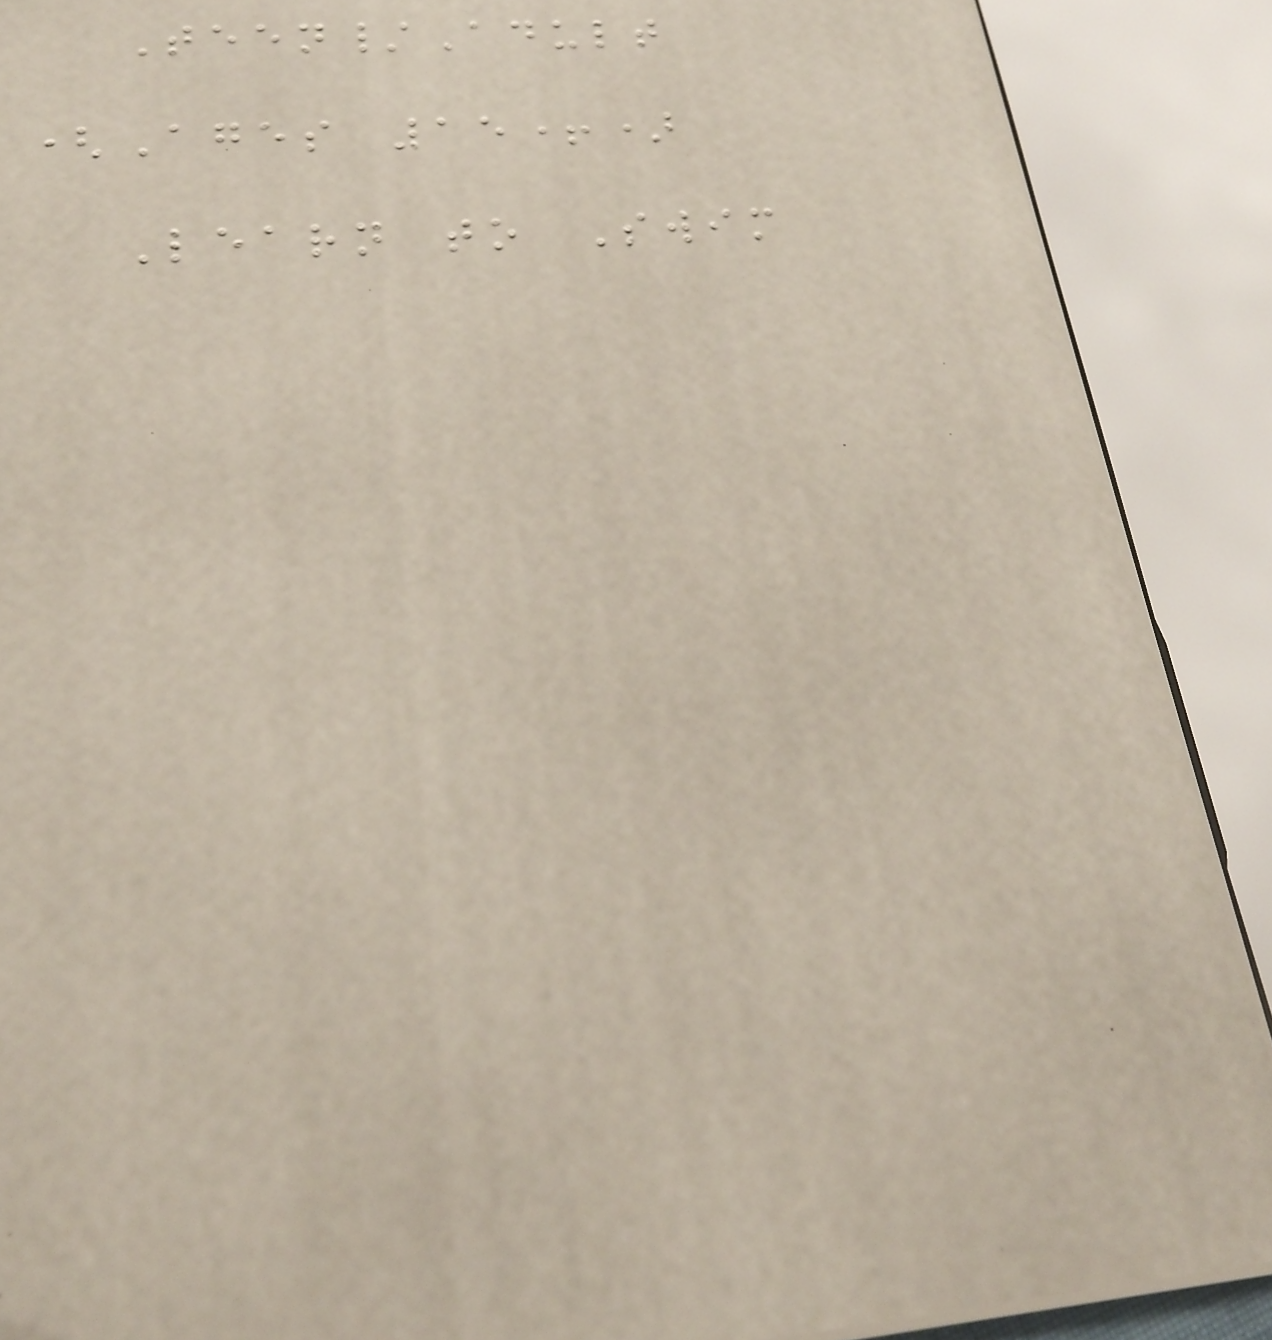Teen/Adult
(Ages 15+)
Learn to Swim
